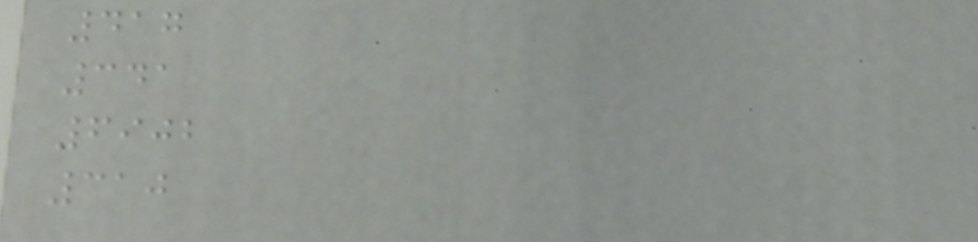417
341
6902
310
